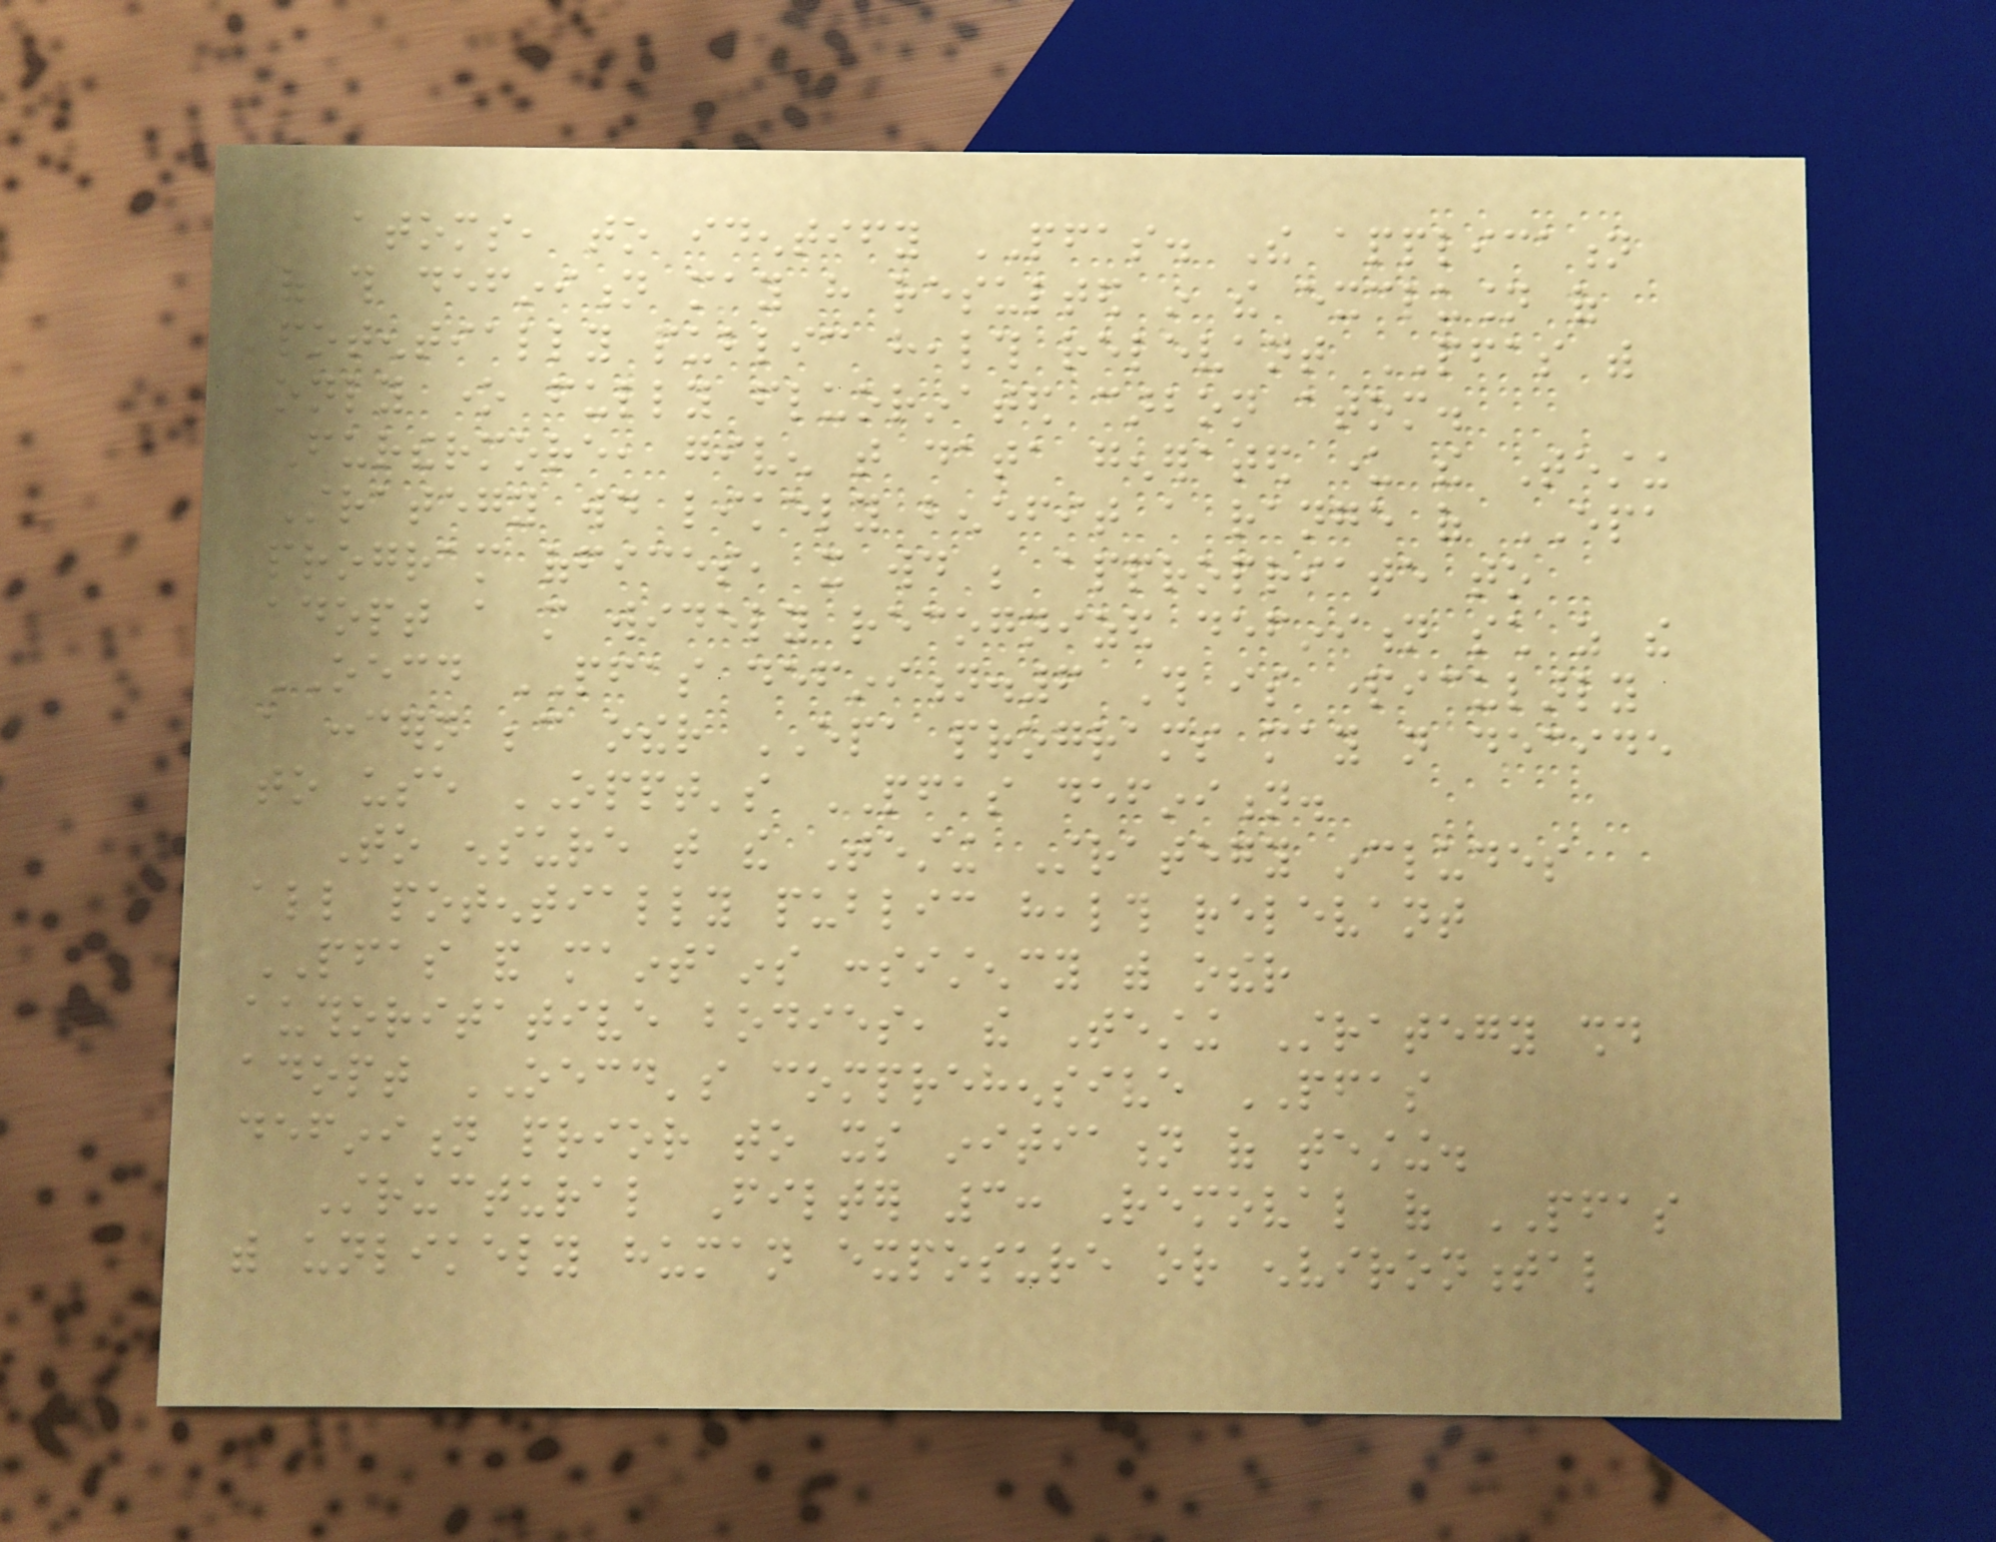atoms, to identify PFAS. The application
of this definition may have resulted in the exclusion of
potentially public health relevant PFAS with
only one fully fluorinated carbon atom.
Furthermore, given that data generated under the Testing
Strategy would likely benefit a range of EPA
program offices, it would be appropriate to
adopt a more widely recognized definition such as the
OECD PFAS definition.6 This is particularly
a concern because other EPA programs may not decide
to use OPPT's PFAS definition.
To ensure that the Testing Strategy includes
all potentially public health relevant
PFAS and maintains consistency with other
authoritative bodies, the Testing Strategy should
adopt OECD's comprehensive PFAS
definition prior to its initiation of testing.
Structural Filter 3: Removal of PFAS
with unlikely human exposure or environmental
